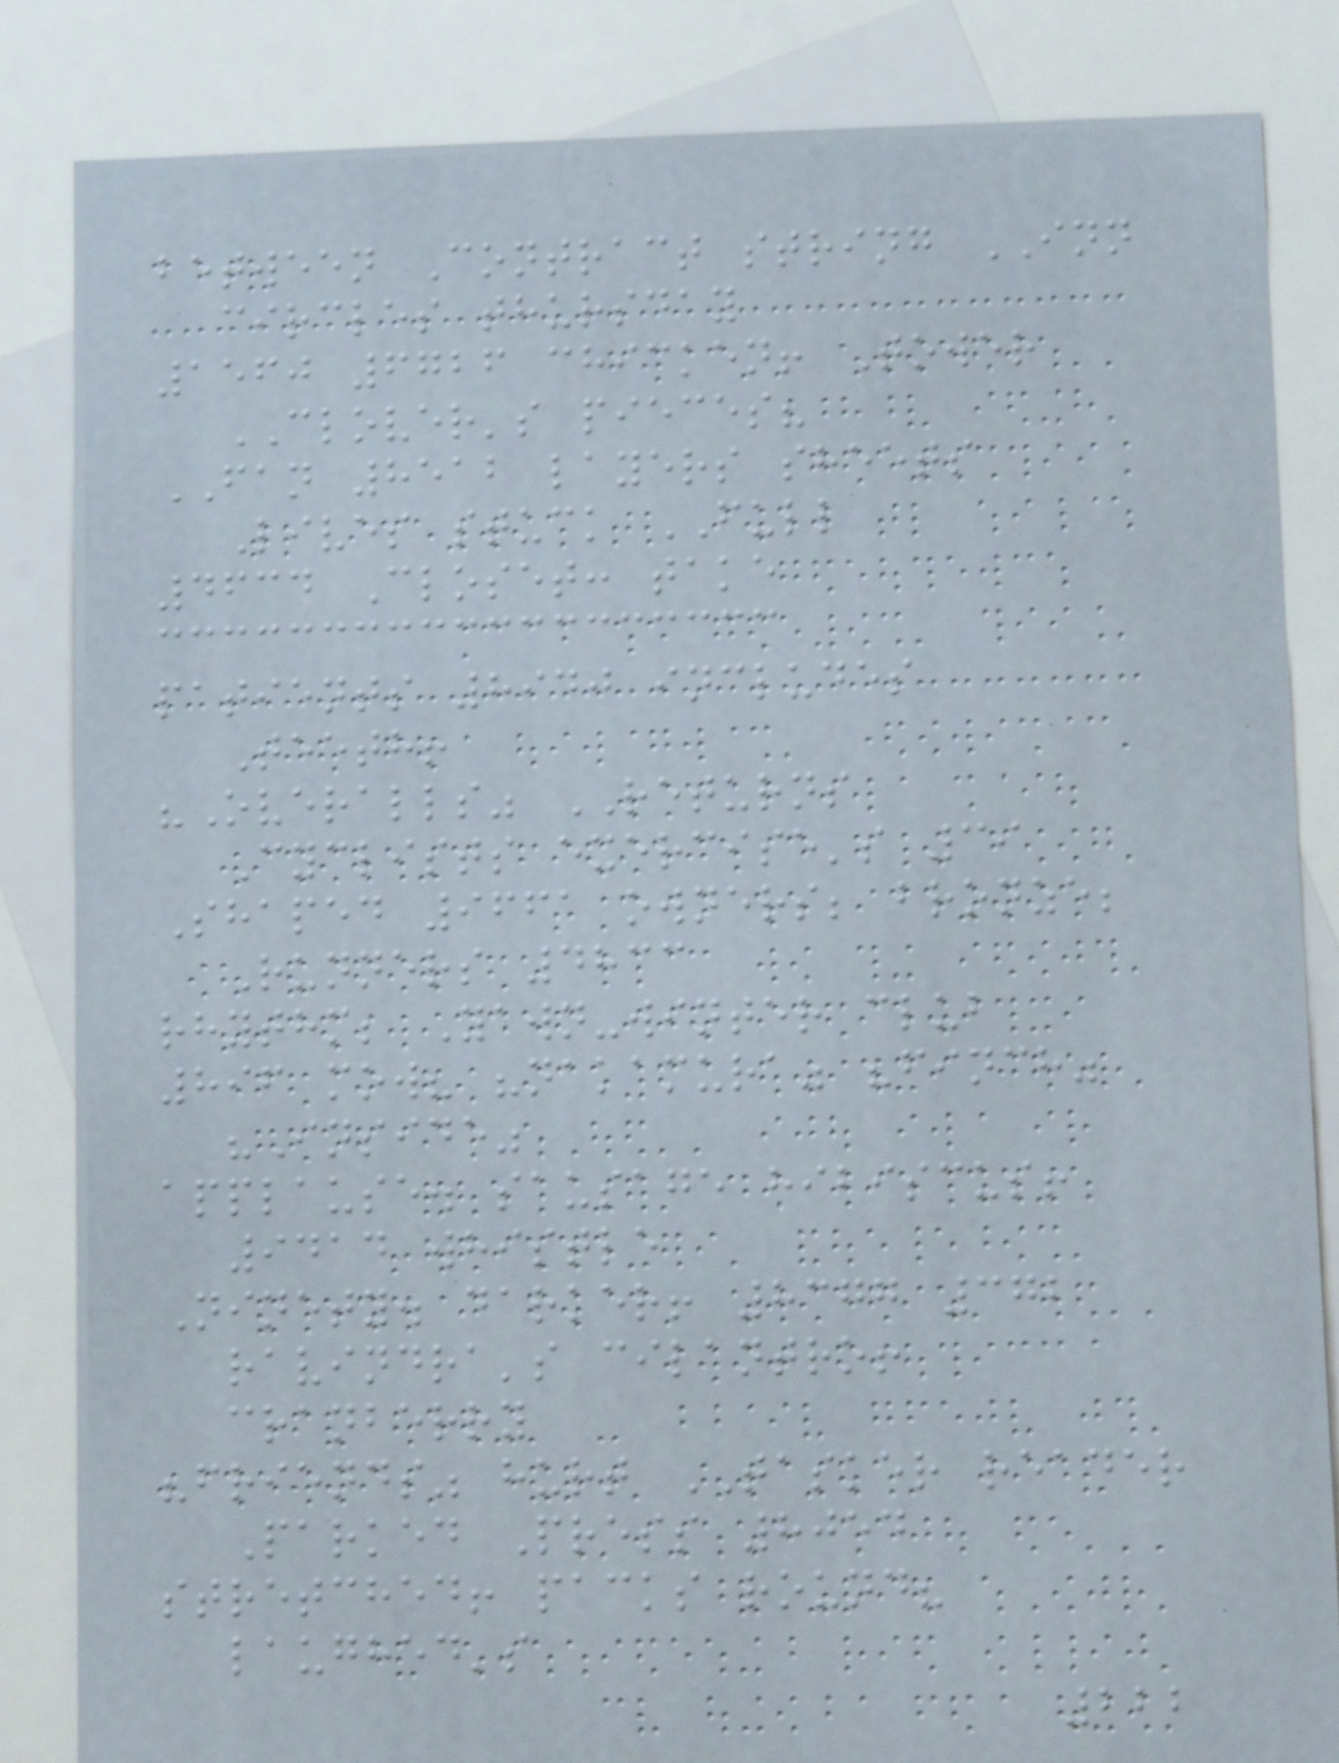between Contract string INN
circles thursday
1560 6726 chicken! Tower
CLOVER's pieces?
FAN 8512 layers sheets
Lives stuck FULL
4634 Closet: take
patients 8940 includes
Teeth!
"Overalls" RETURNS
Cyclists exercise's 39
Shaped 9661 owners; bronze;
Runners 4833
rhythm; Yawn-winter club
896 mow? "nakamura" "finch"
"Inside"
applause. sausage hibiscus!
9414 whistle
Ninety. darker! 8377 372
ravindra's cilantro!
cranberry
"friends" hurt TASKER reader
Parked Press 8054
stretched! packs round?
laughed's
222
